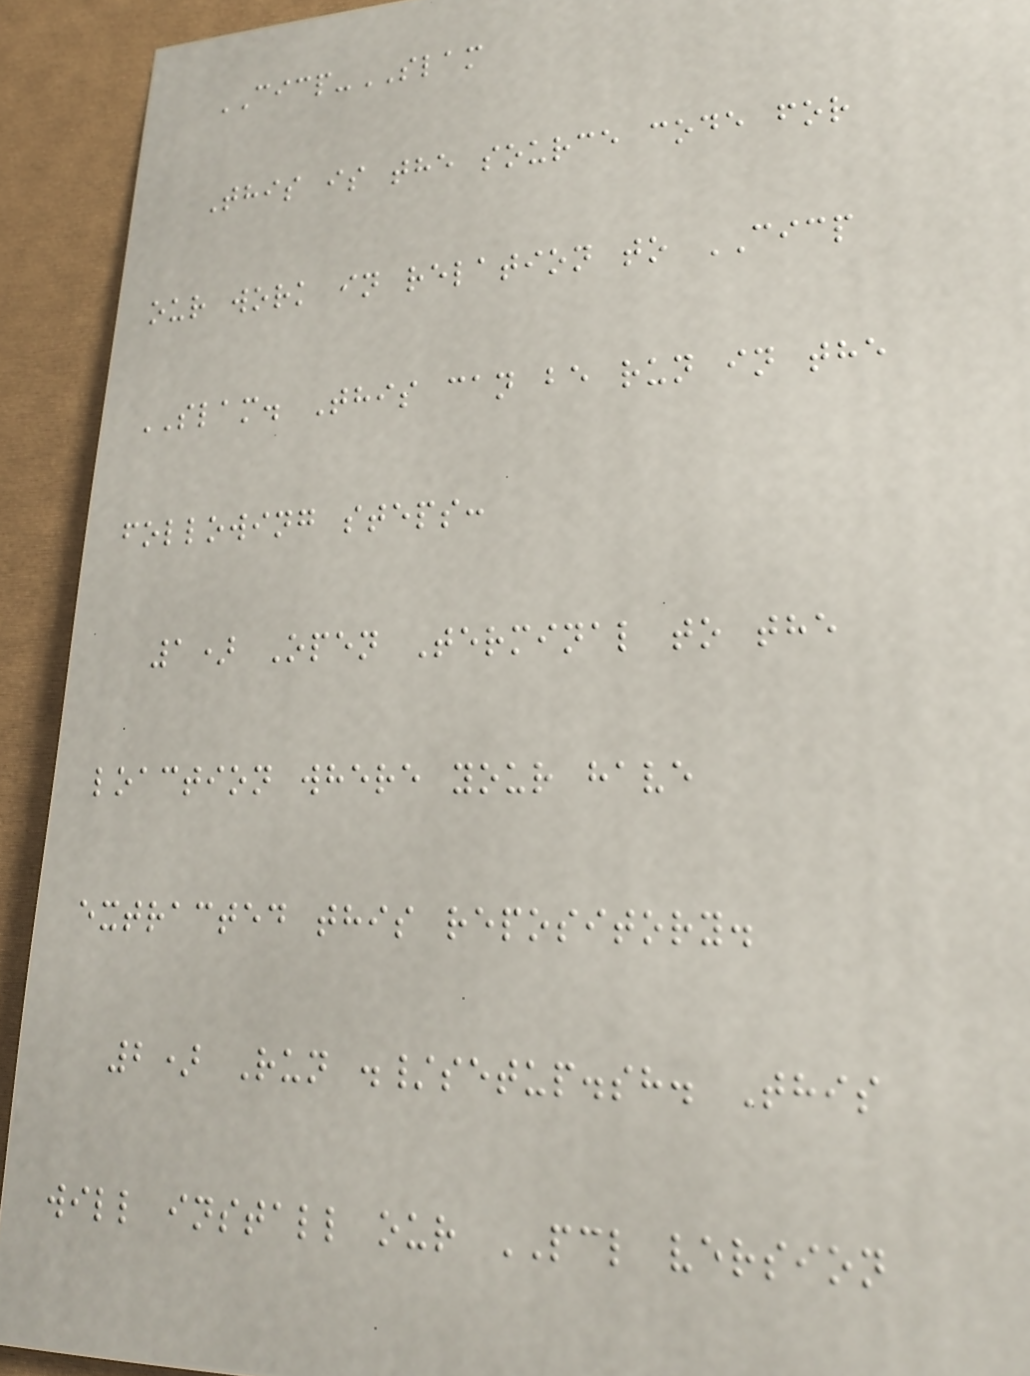CICP-SLAM
This is the source code for
our work in relation to CICP
SLAM. This can be run in the
following steps:
1) Open Terminal to the
loaction where your have
extracted this repository.
2) Run ./setup.sh. This
will install our PCL version
